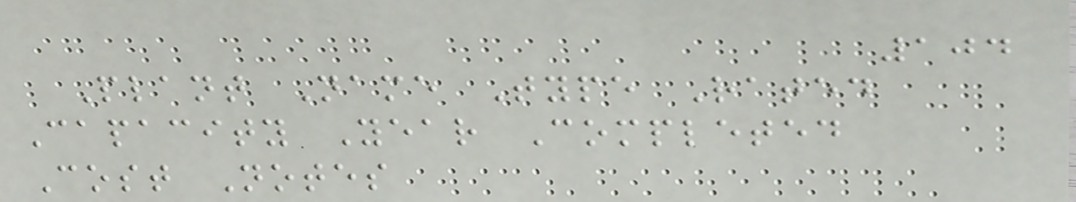104
Plant Name Type Rated
Capacity Year Completed
Cost Notes
